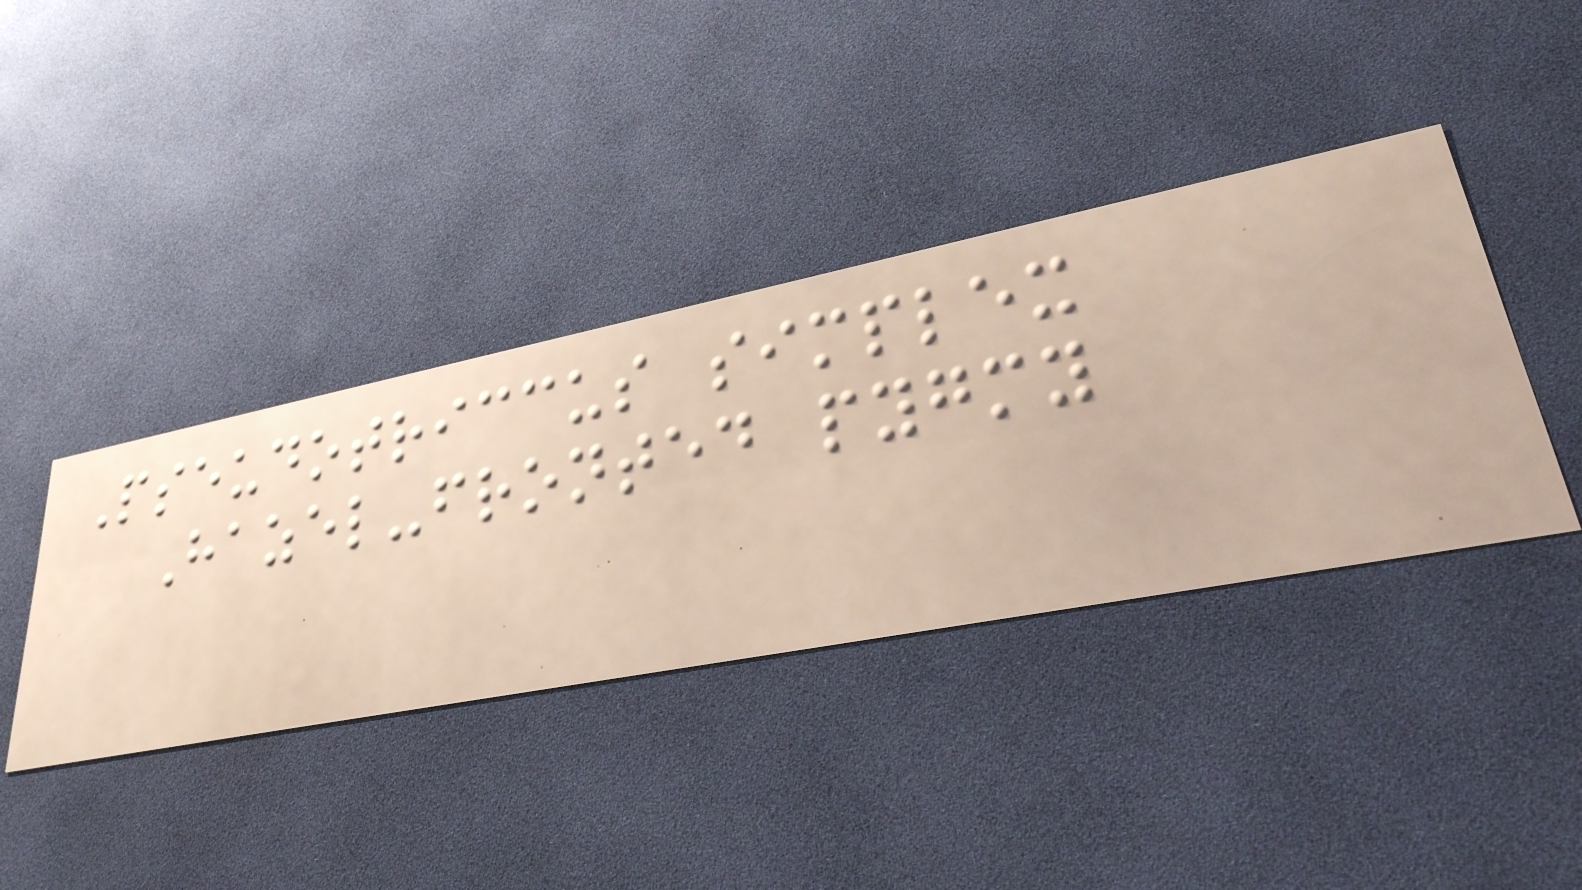Pseudotriccus simplex
Hazel-fronted pygmy
